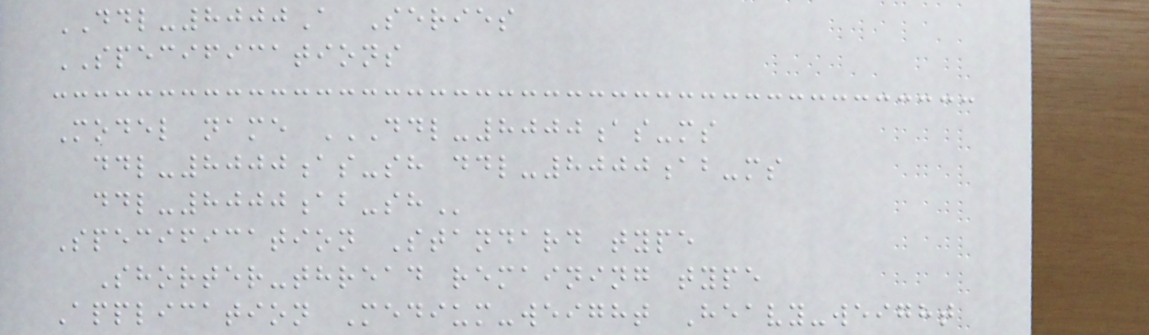DDL-8000A Series
SPECIFICATIONS
Model name DDL-8000AS-MS
DDL-8000AS-SH DDL-8000AB-MS
DDL-8000AB-SH
Specification Standard type
Shorter-thread remaining type
Application Medium-weight Heavy-weight
